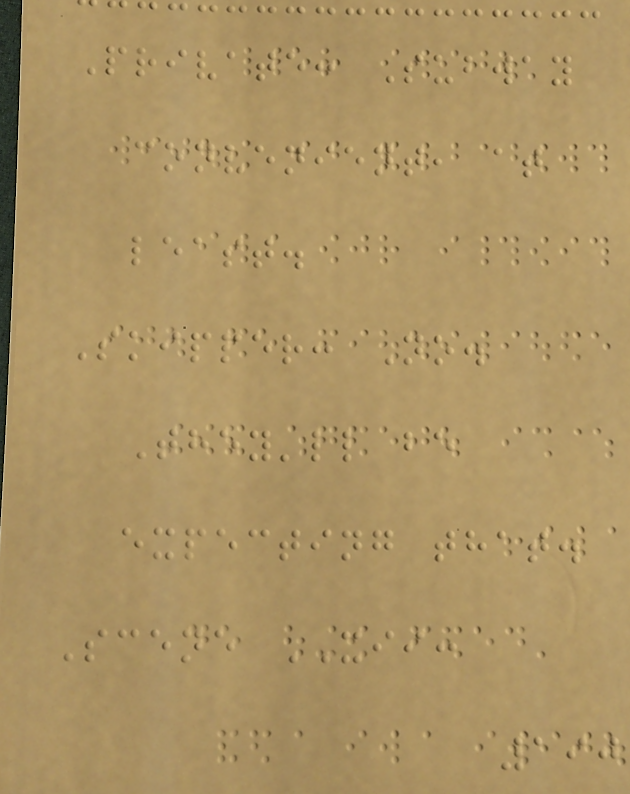Private: Subway
convenient, at
least.
Skipper: No.
They'll be
expecting that.
Scene XII:
190
